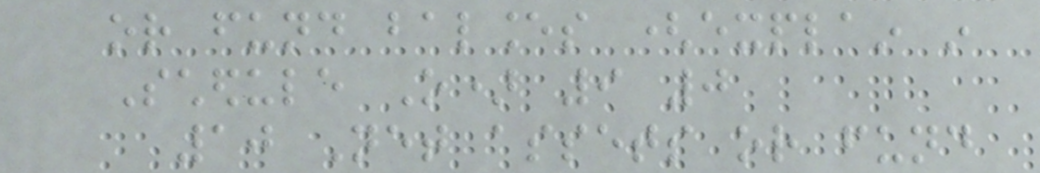or fund balances (explain in
Schedule O) 9 0
10 Net assets or fund
